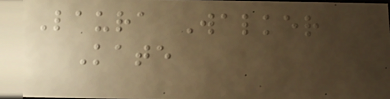Laura Walker
Kate
